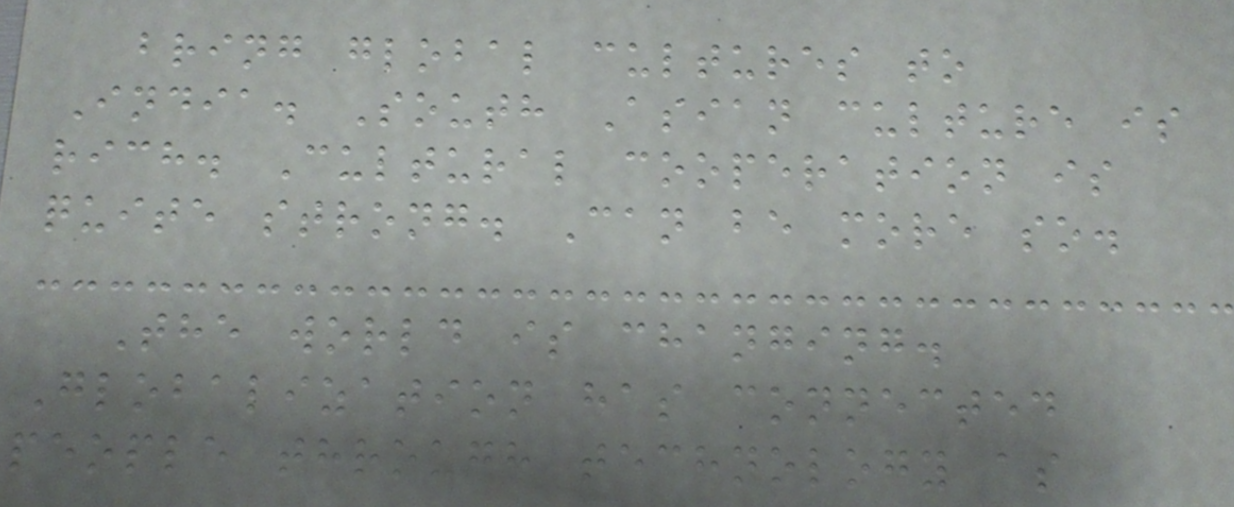bring global cultures to
India. South Asian culture is
rich. Cultural cooperation is
quite strong. Can be more so.
The world is changing.
Globalization has connected
people through technology as
